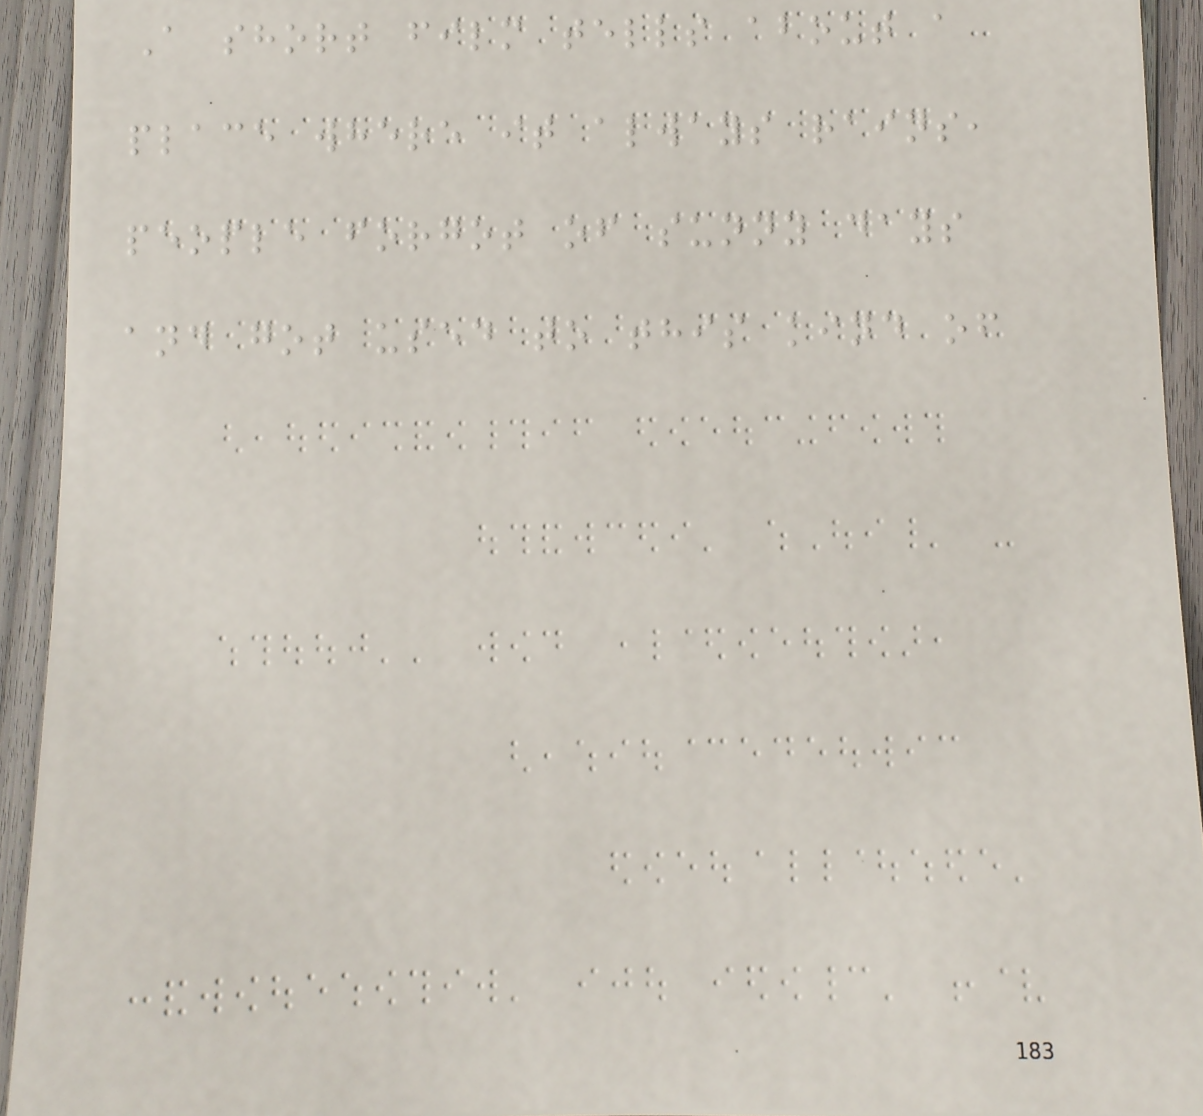A short film tells about a
place where it always rains,
people forgot of sunny days
and got used to this kind of
